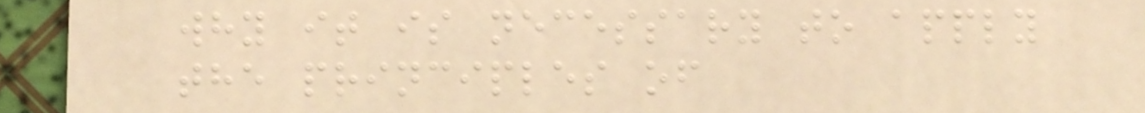why it is necessary to apply
the principles of
